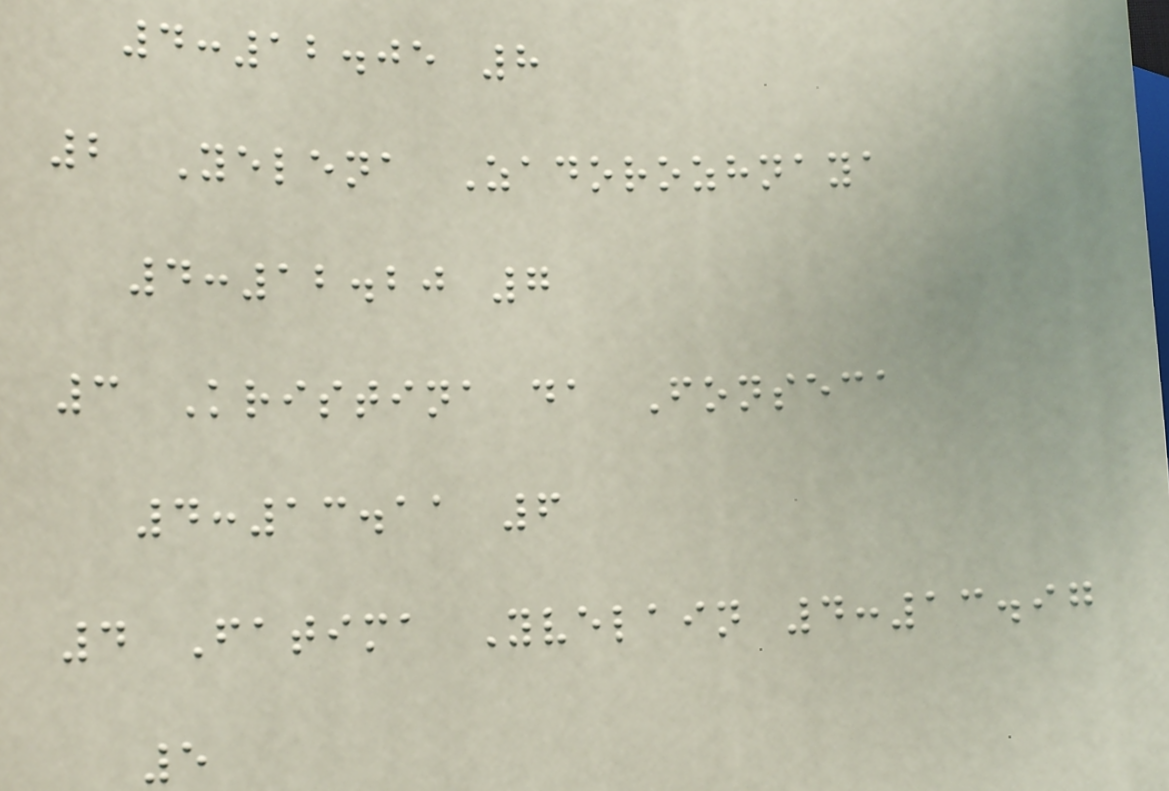4:12.05 8
2 Yelena Zadorozhnaya
4:12.20 7
3 Kristina da Fonseca
4:13.11 6
4 Fatima Yvelain 4:13.97
5
